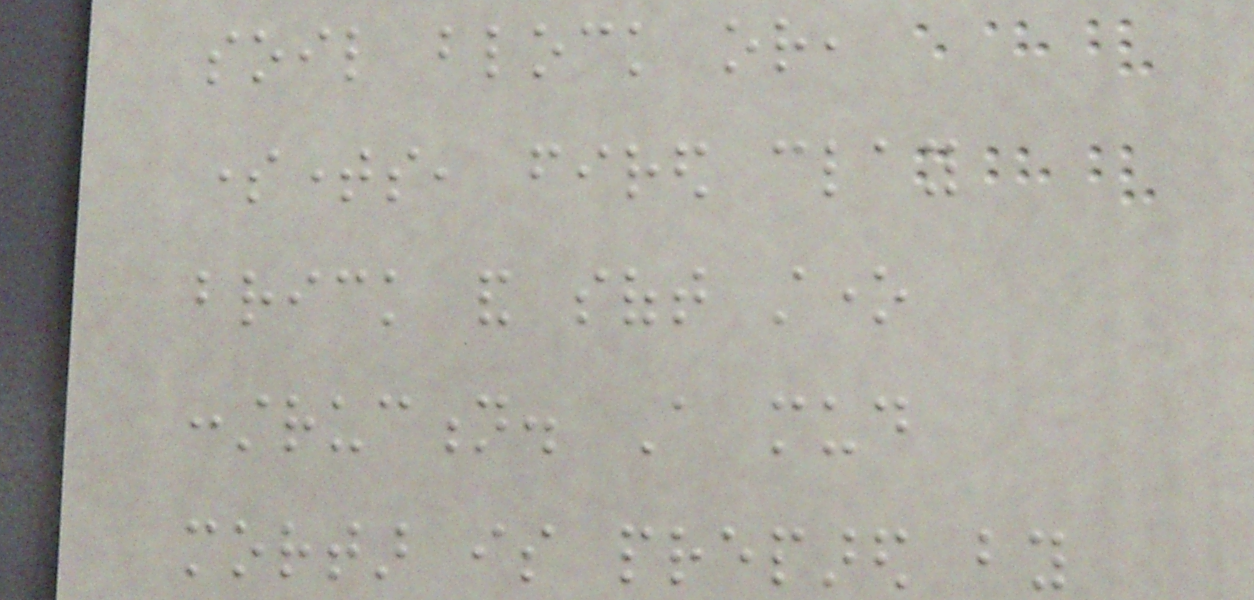soil block or,
sometimes, fired clay
brick and soft stone
construction. A mud
mortar is prepared by
